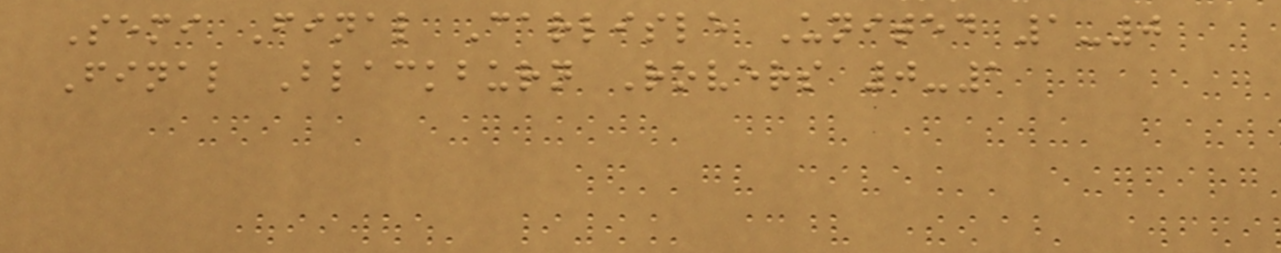Semi Final Carlisle United 1-0
Final Blackburn Rovers 0-1
